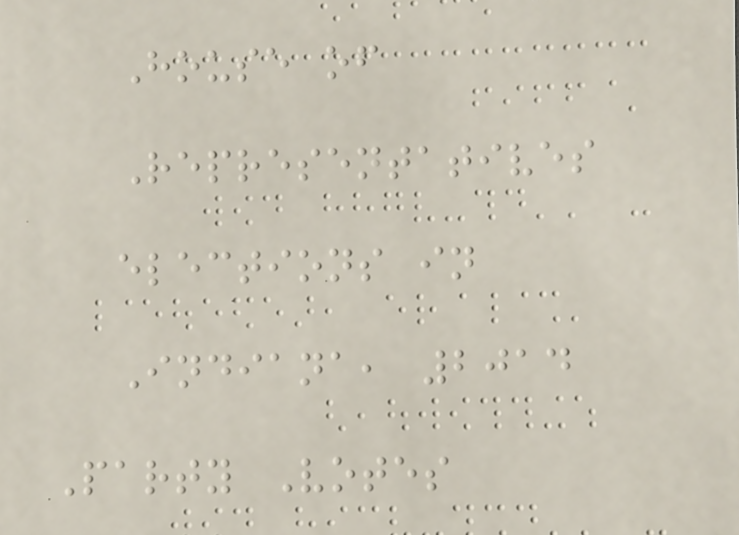House of
Representatives
elections in
Indiana, 2014
Party Votes
